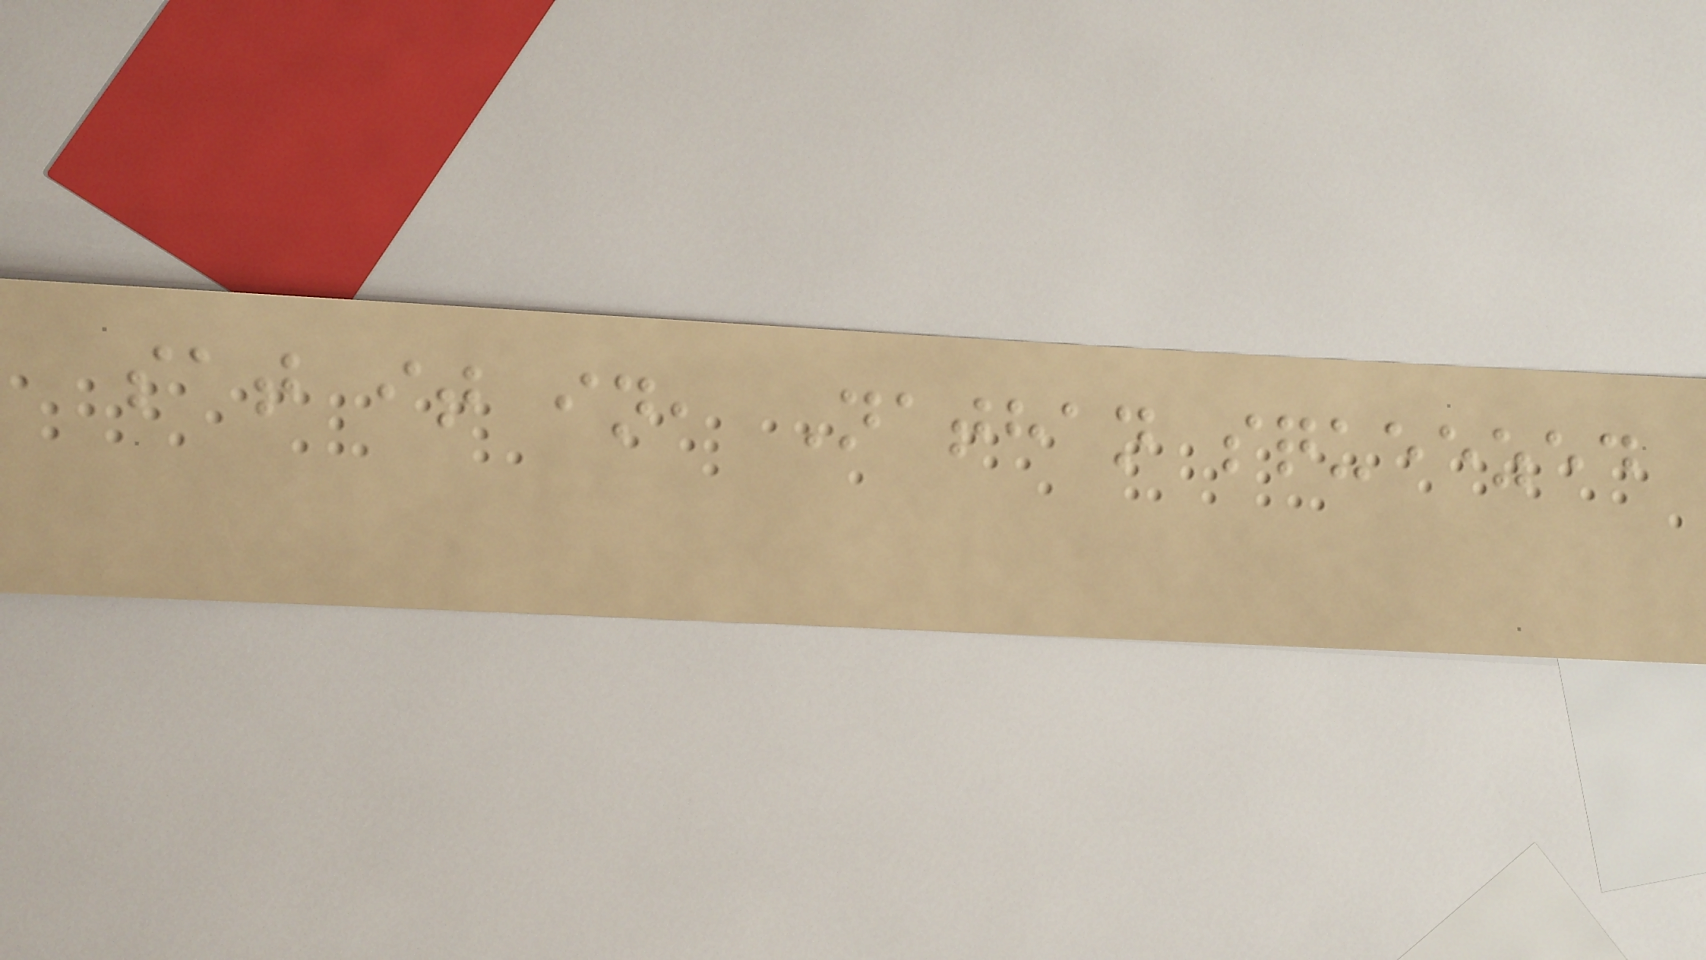sat it in, Nathan squeezed
